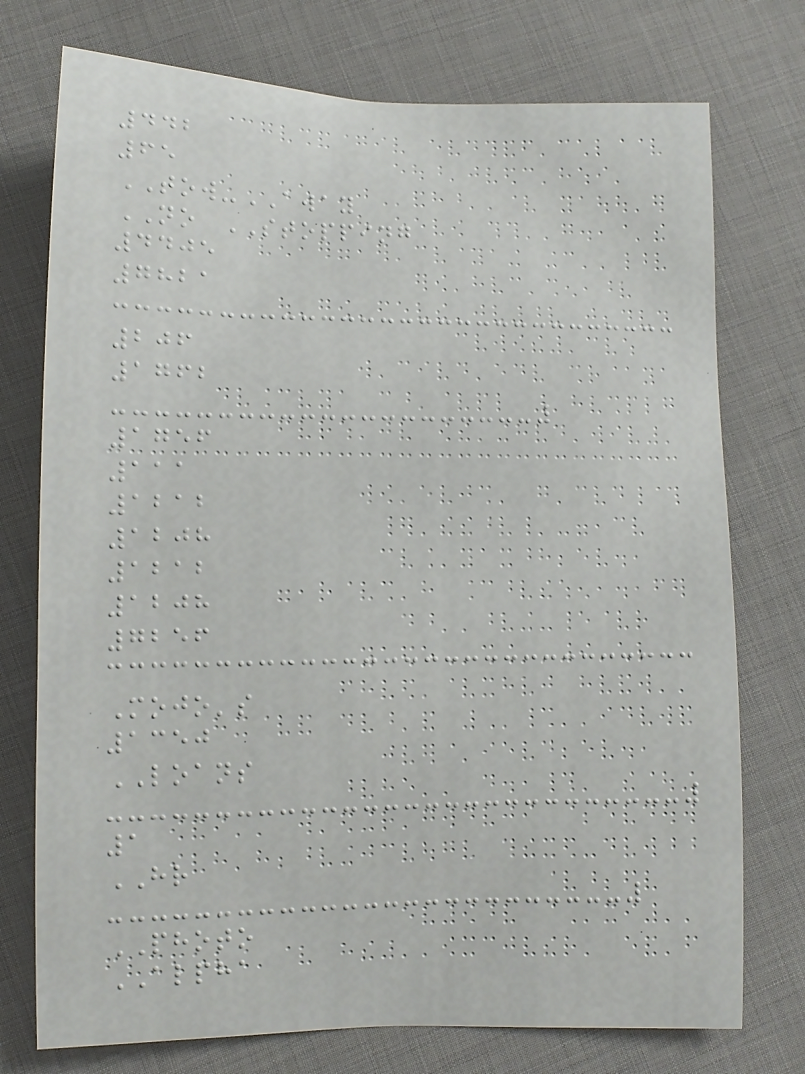442
65
TOW-AWAY
NO STOPPING
4405
7821
206
1762
1756
111
1212
1208
1212
1208
7256
Mojo's
1350
LOANS
1
HR
PHOTO
ALPHA
